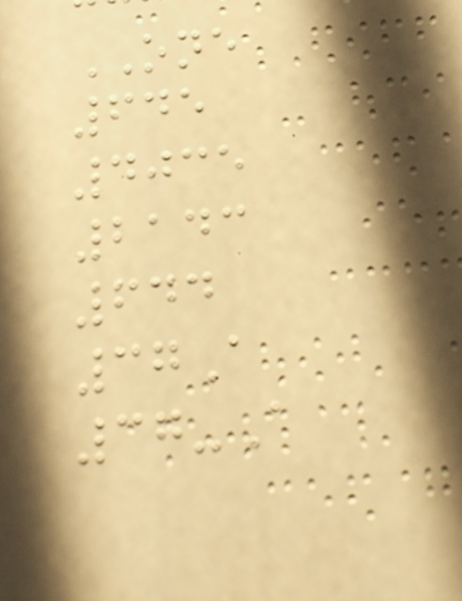ONE
645
4035
2143
644
37A
37-A
